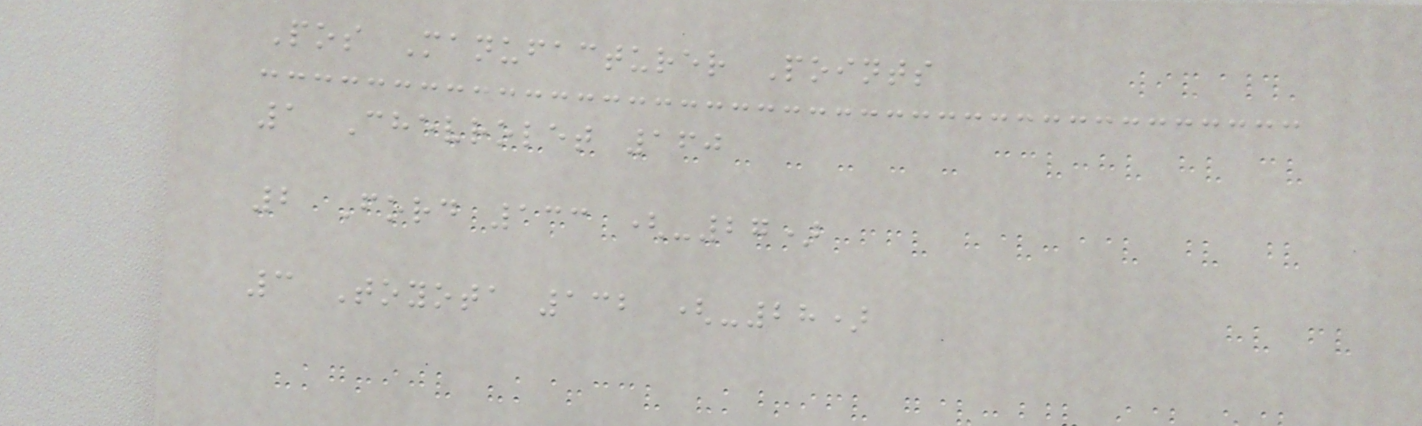Pos Manufacturer Points
1 Chevrolet 160
2 Ford 133 (-27)
3 Toyota 132 (-28)
